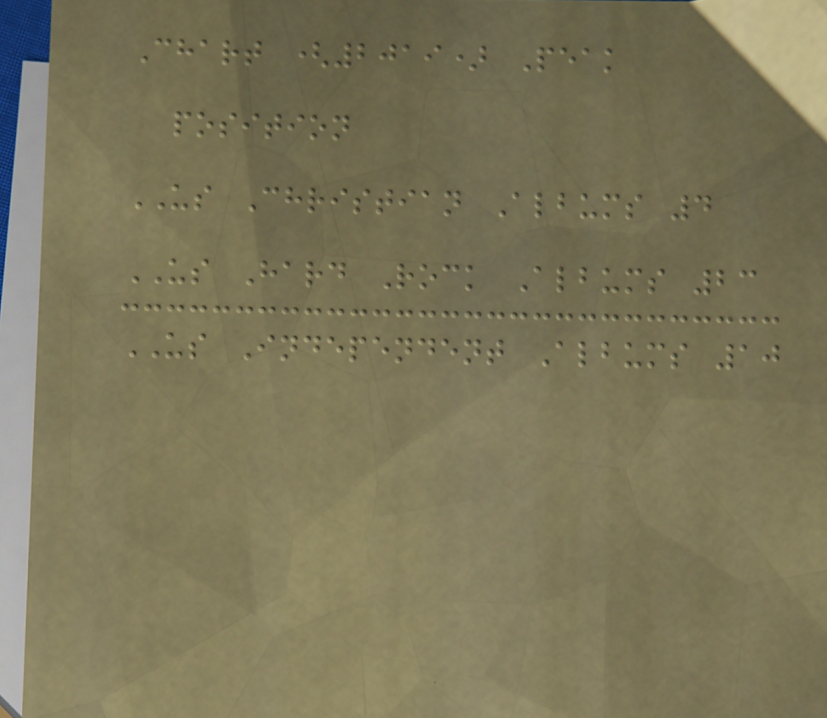Chart (2019) Peak
position
US Christian Albums 4
US Hard Rock Albums 23
US Independent Albums 10
